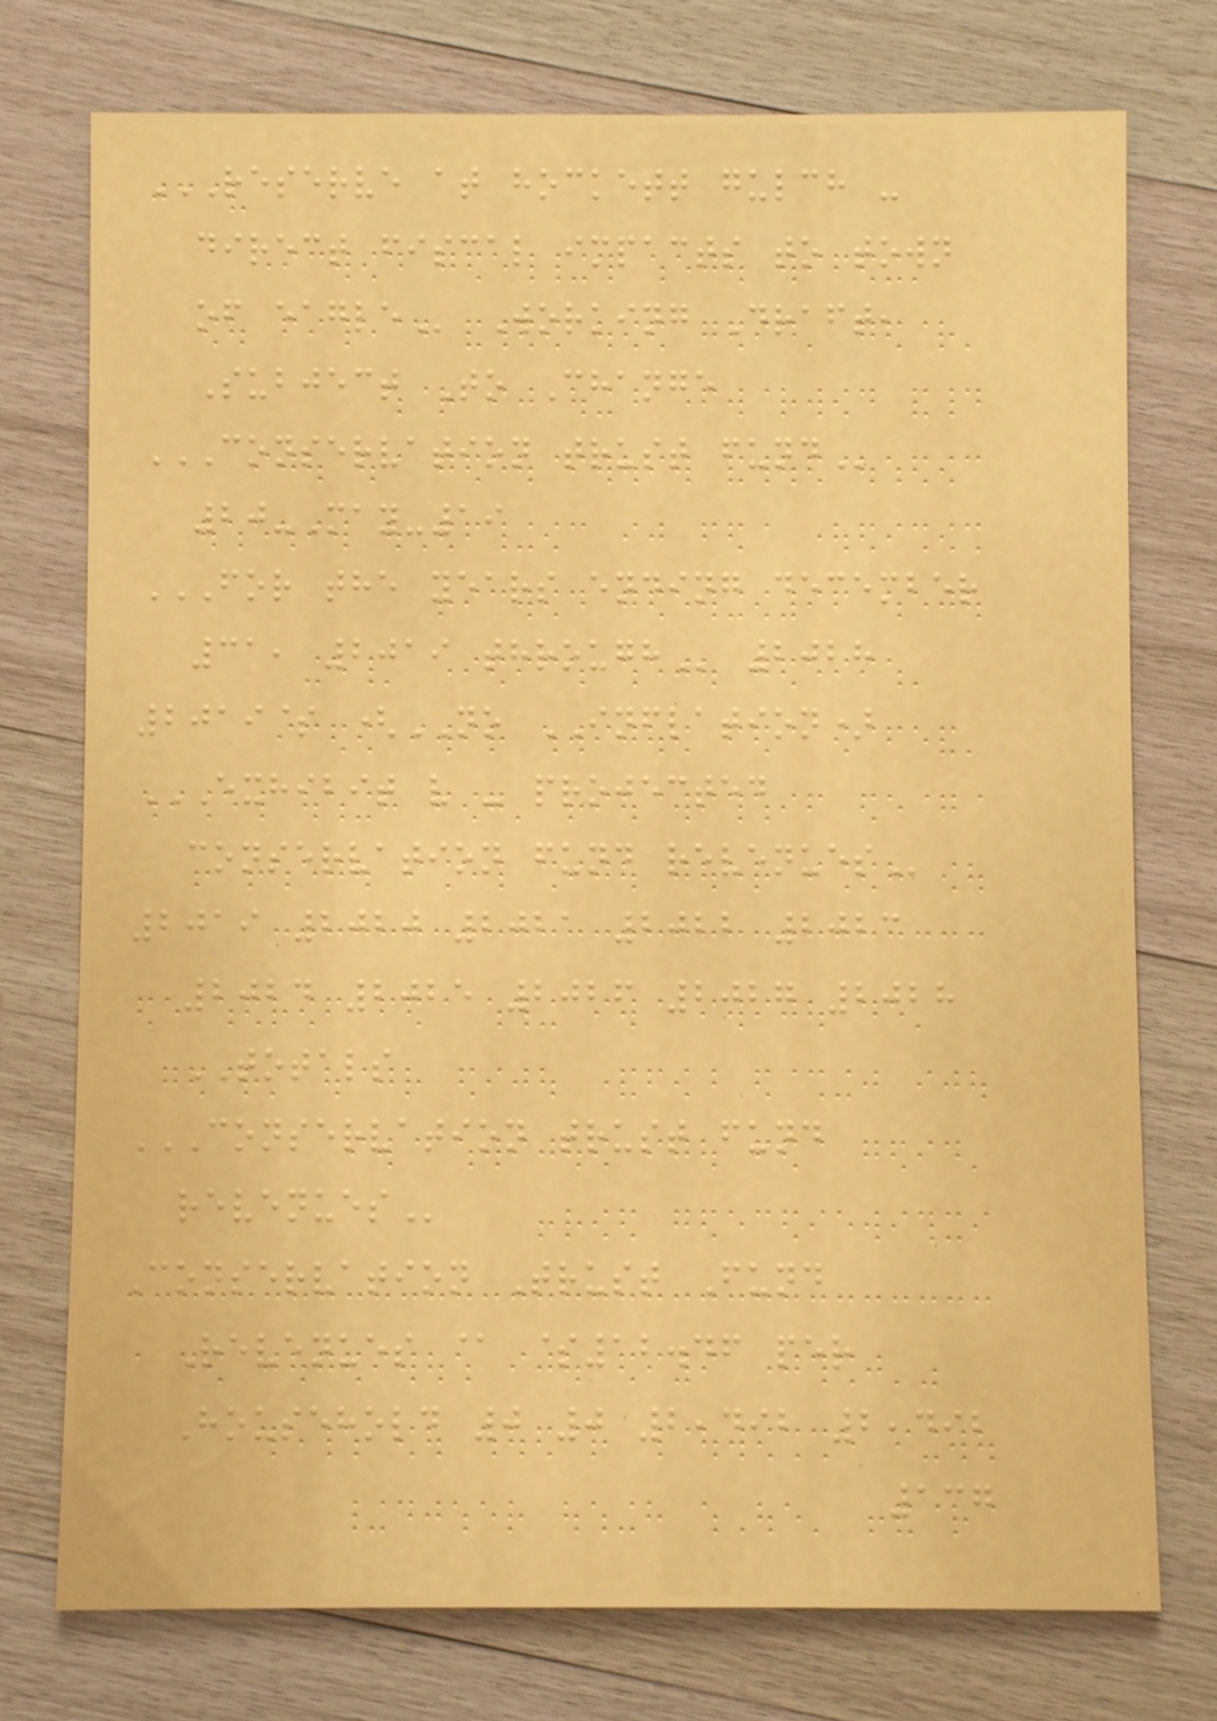RESERVE AT HOCKETT GULCH -
DIRECT FISCAL IMPACTS TO TOWN
OF EAGLE Working Draft,
Subject To Change
CONSERVATION TRUST FUND
20-May-19
FOR THE YEARS ENDING DECEMBER
31, 2019 THROUGH 2028
2019$ (NO INFLATION)
EXHIBIT V - PROJECTED
CONSERVATION FUND REVENUES
2019 2020 2021 2022 2023
2024 2025 2026 2027 2028
TOTALS
CONSERVATION TRUST FUND
REVENUES
Conservation Trust Fund
Revenues @ $12.46 per
Household 0 0 2,492 2,492
137
